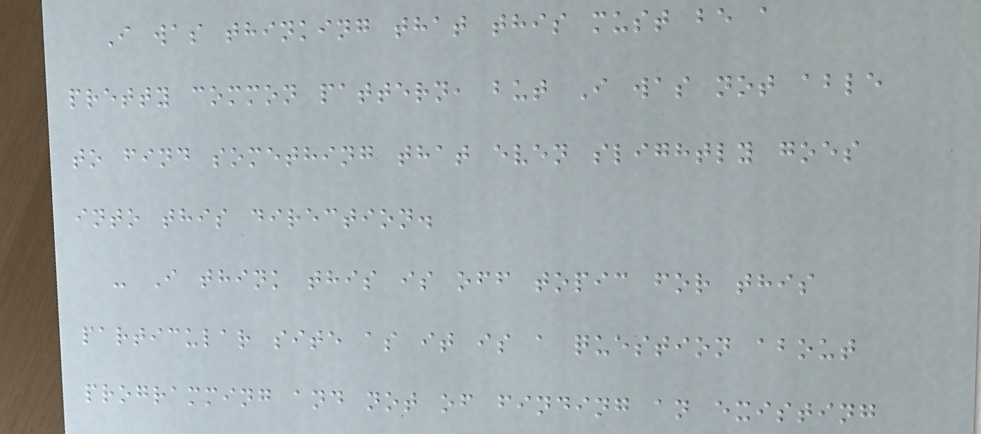I was thinking that this must be a
pretty common pattern, but I was not able
to find something that even slightly goes
into this direction.
- I think this is off topic for this
particular site as it is a question about
programming and not of finding an existing
